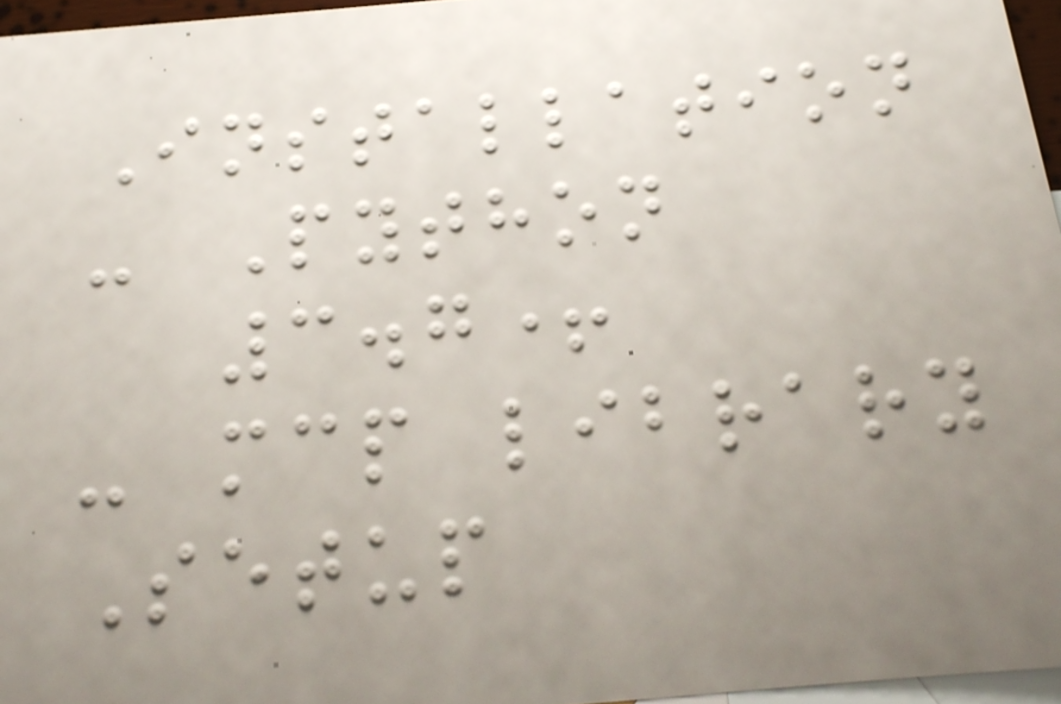Installation
- Python
3.7+
- mcp library
Setup
